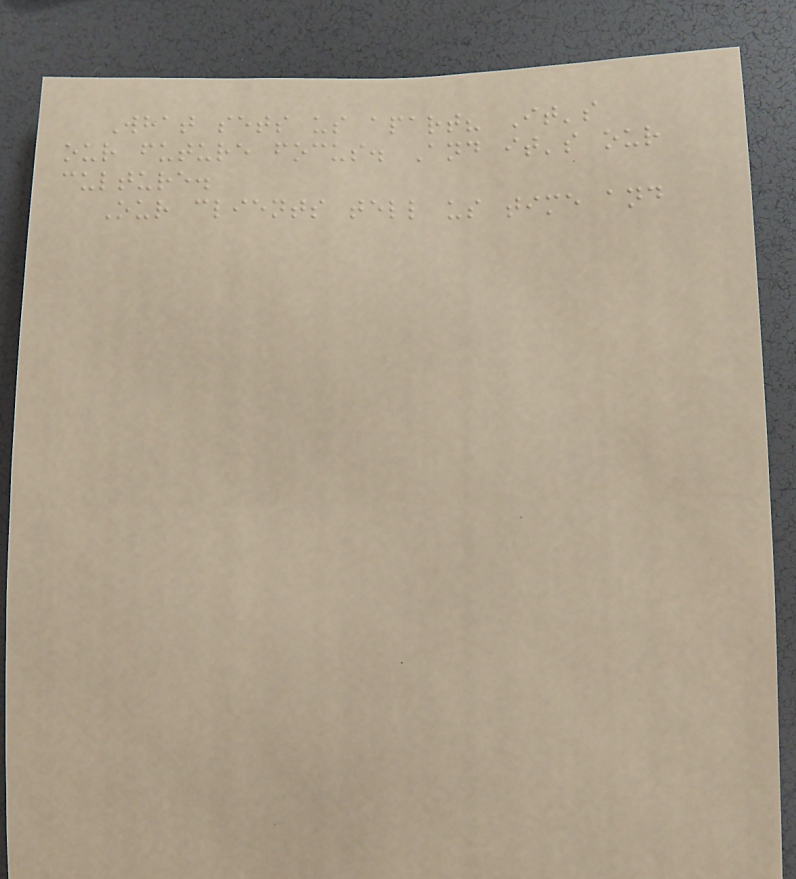What sets us apart? It's
our future focus. And it's our
culture.
Our clients tell us time and
